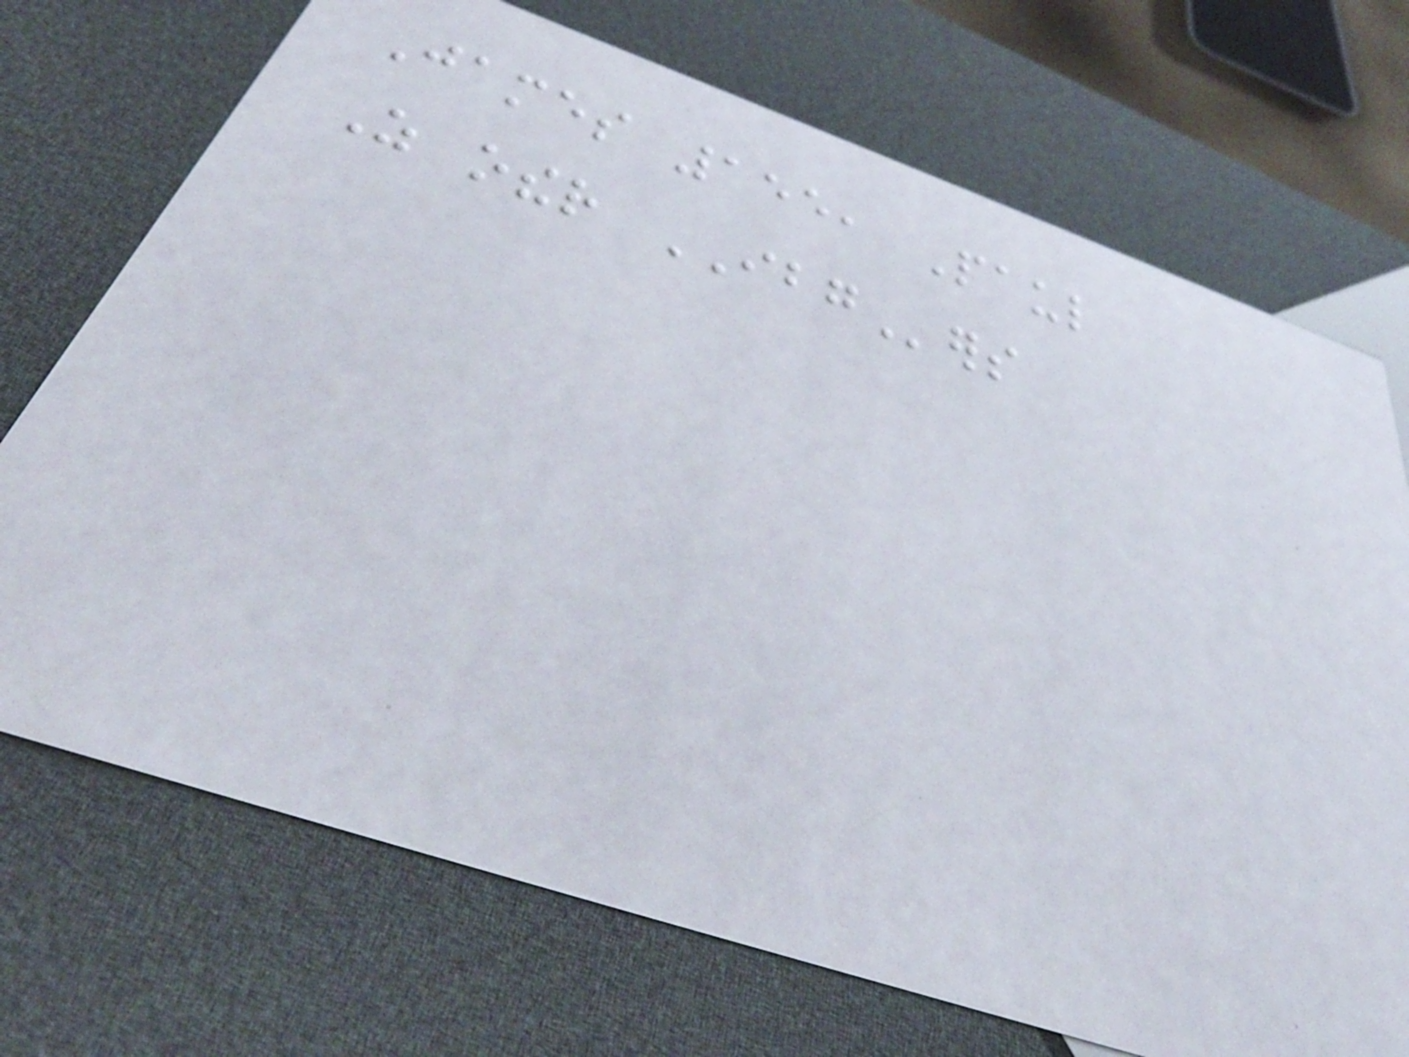James 155, Paul
As other IBGers
